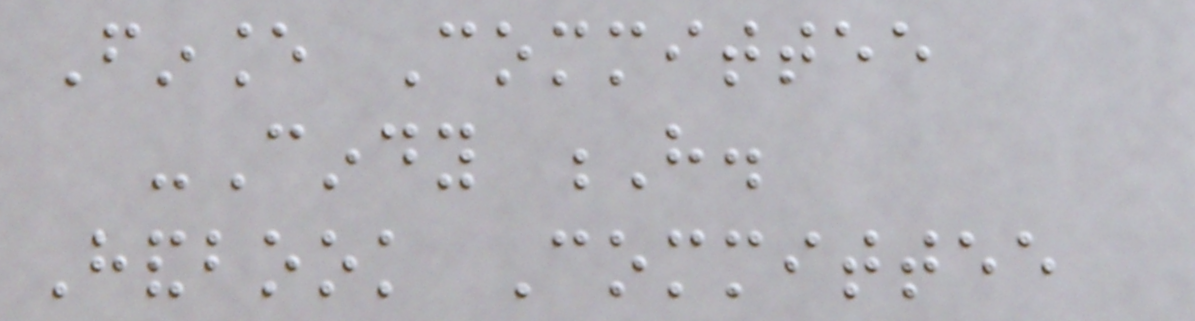Finance Committee
-Cindy H.
Handbook Committee
